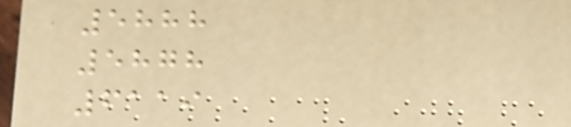5888
5878
6119
